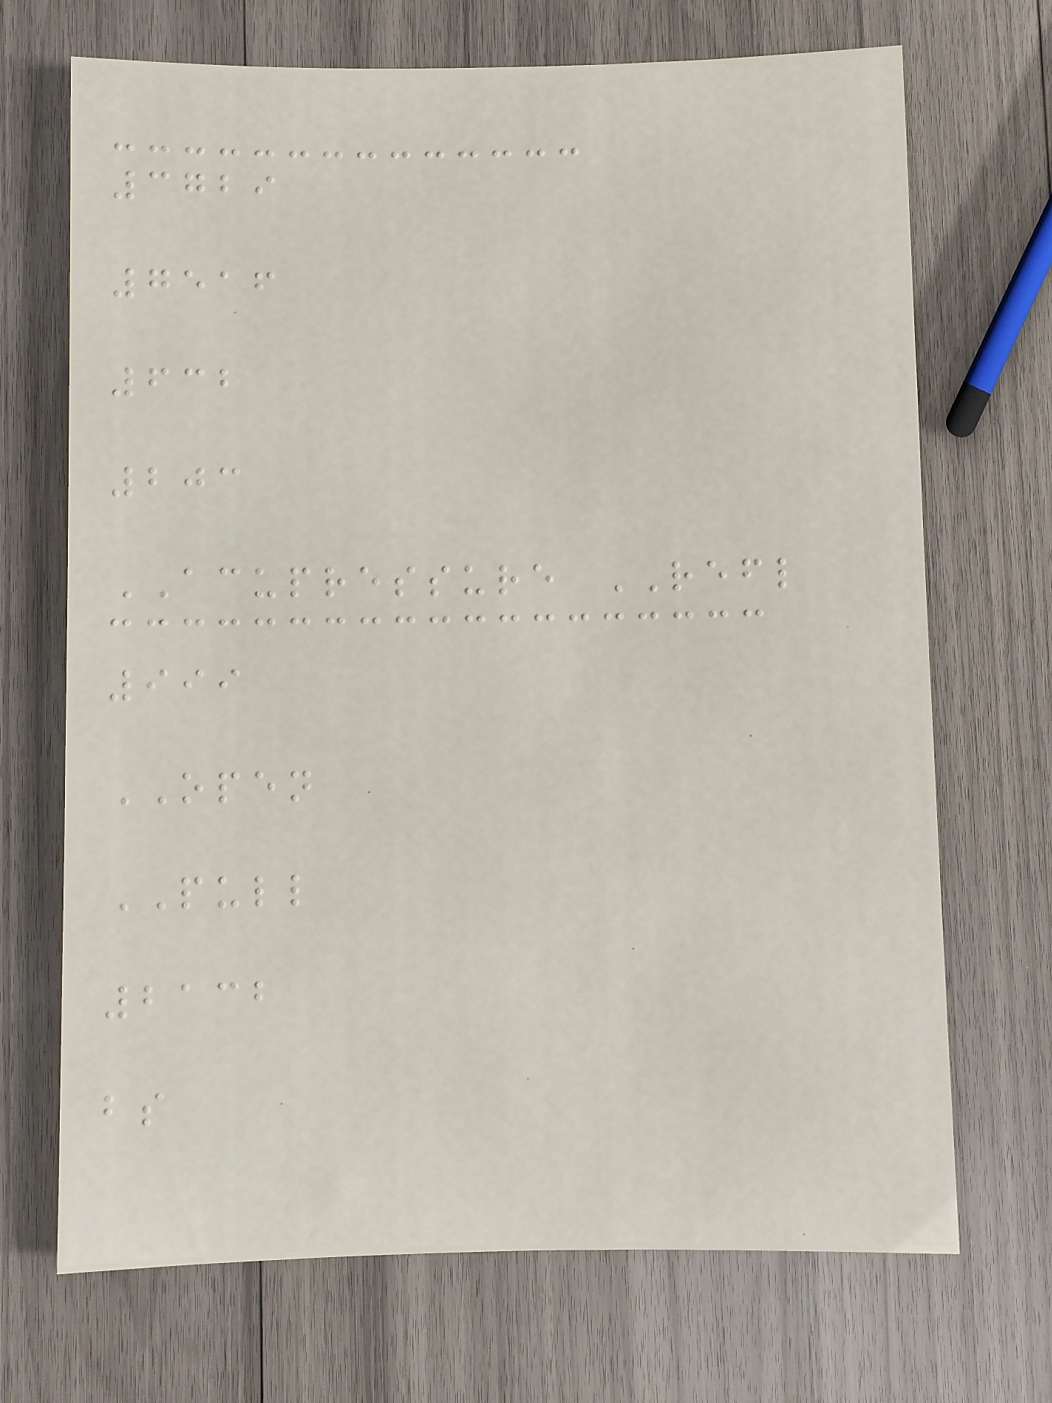3729
7516
632
203
ACUPRESSURE REFL
999
OPEN
PULL
2132
bs
